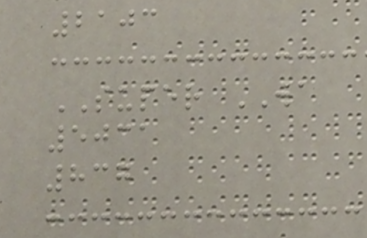2103
SUPER WA
5031
837
